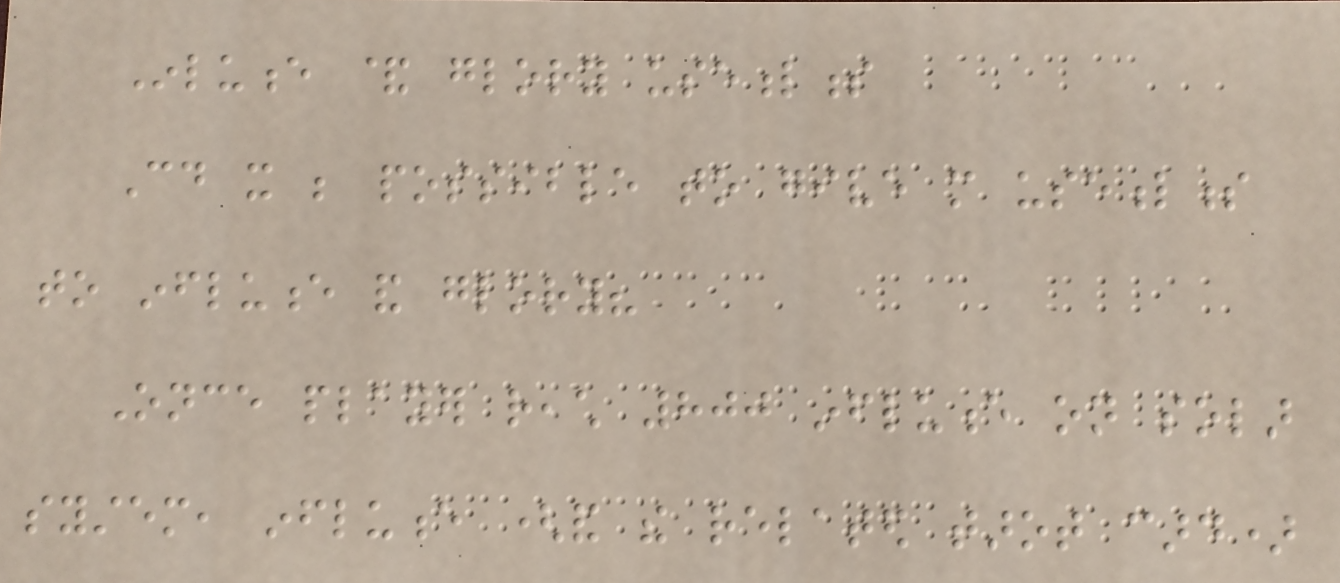Inluence & glory usefulness
Could it be possible to give more usefulness
to influence and glory?
Once player reach 800 influence on solar
system, influence (and the related tarot card)
